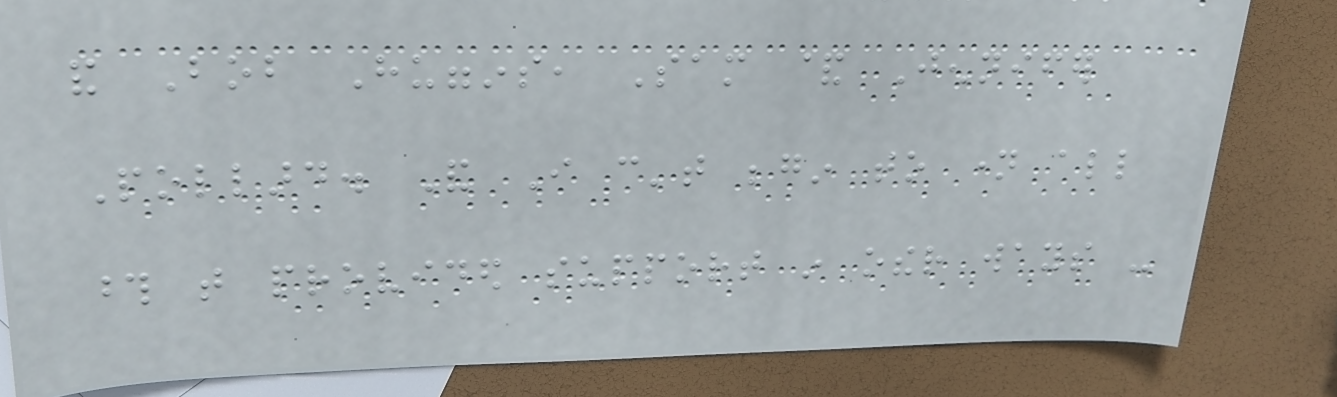and Bob Huggins, Sam & Jennifer
Pollard. And I can't begin to name all
those that provided support in other ways -
